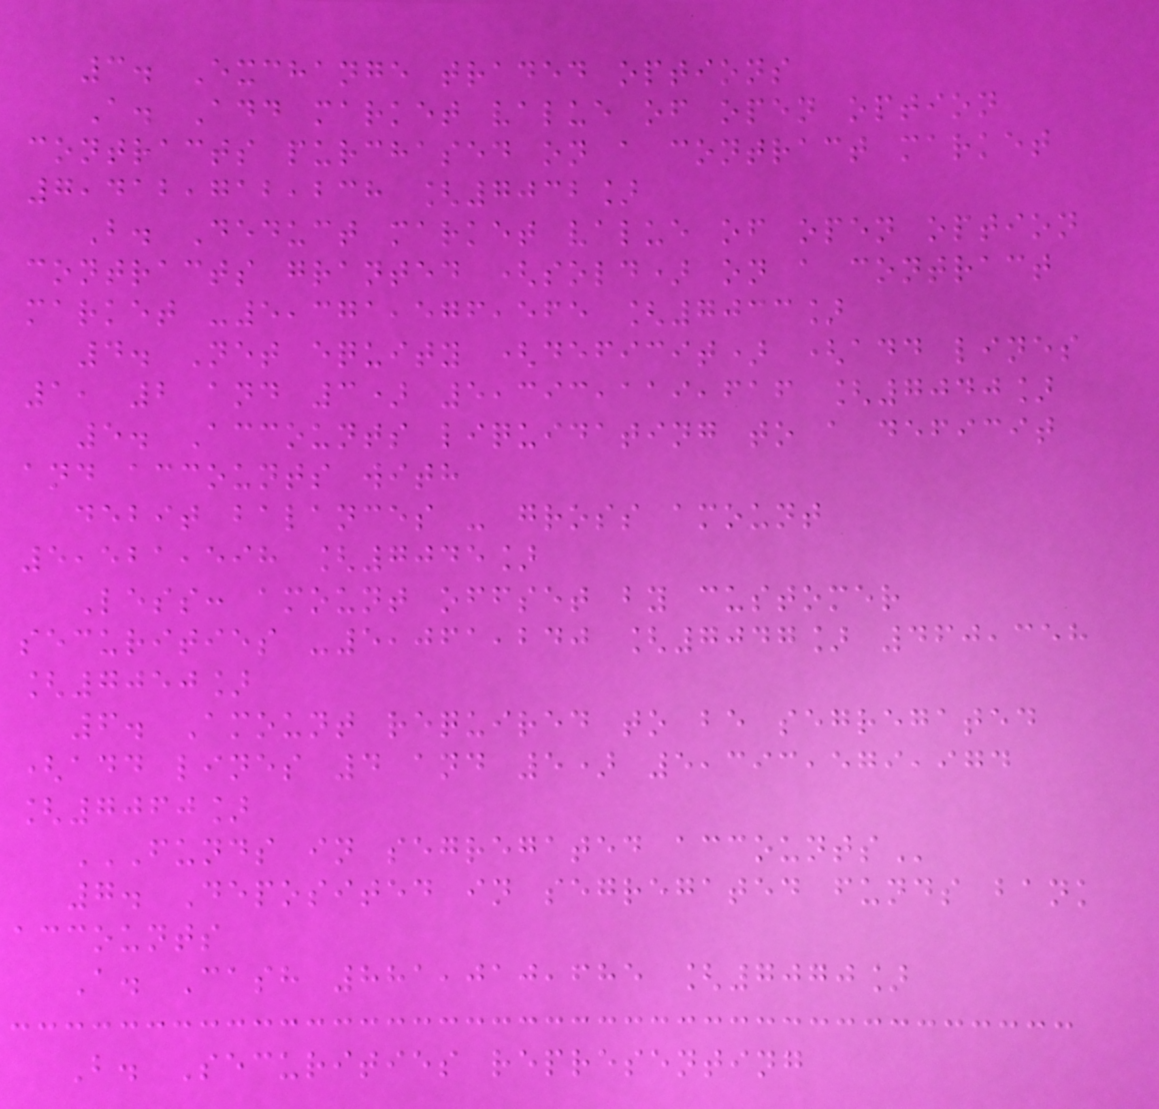3. Exchange traded options
A. Add market value of open option
contracts purchased on a contract market
7,412,712,238 [7032]
B. Deduct market value of open option
contracts granted (sold) on a contract
market -5,371,576,565 [7033]
4. Net equity (deficit) (add lines
1, 2 and 3) 5,393,119,616 [7040]
5. Accounts liquidating to a deficit
and accounts with
debit balances - gross amount
5,521,598 [7045]
Less: amount offset by customer
securities -5,061,240 [7047] 460,358
[7050]
6. Amount required to be segregated
(add lines 4 and 5) 5,393,579,974
[7060]
FUNDS IN SEGREGATED ACCOUNTS
7. Deposited in segregated funds bank
accounts
A. Cash 881,010,685 [7070]
B. Securities representing
